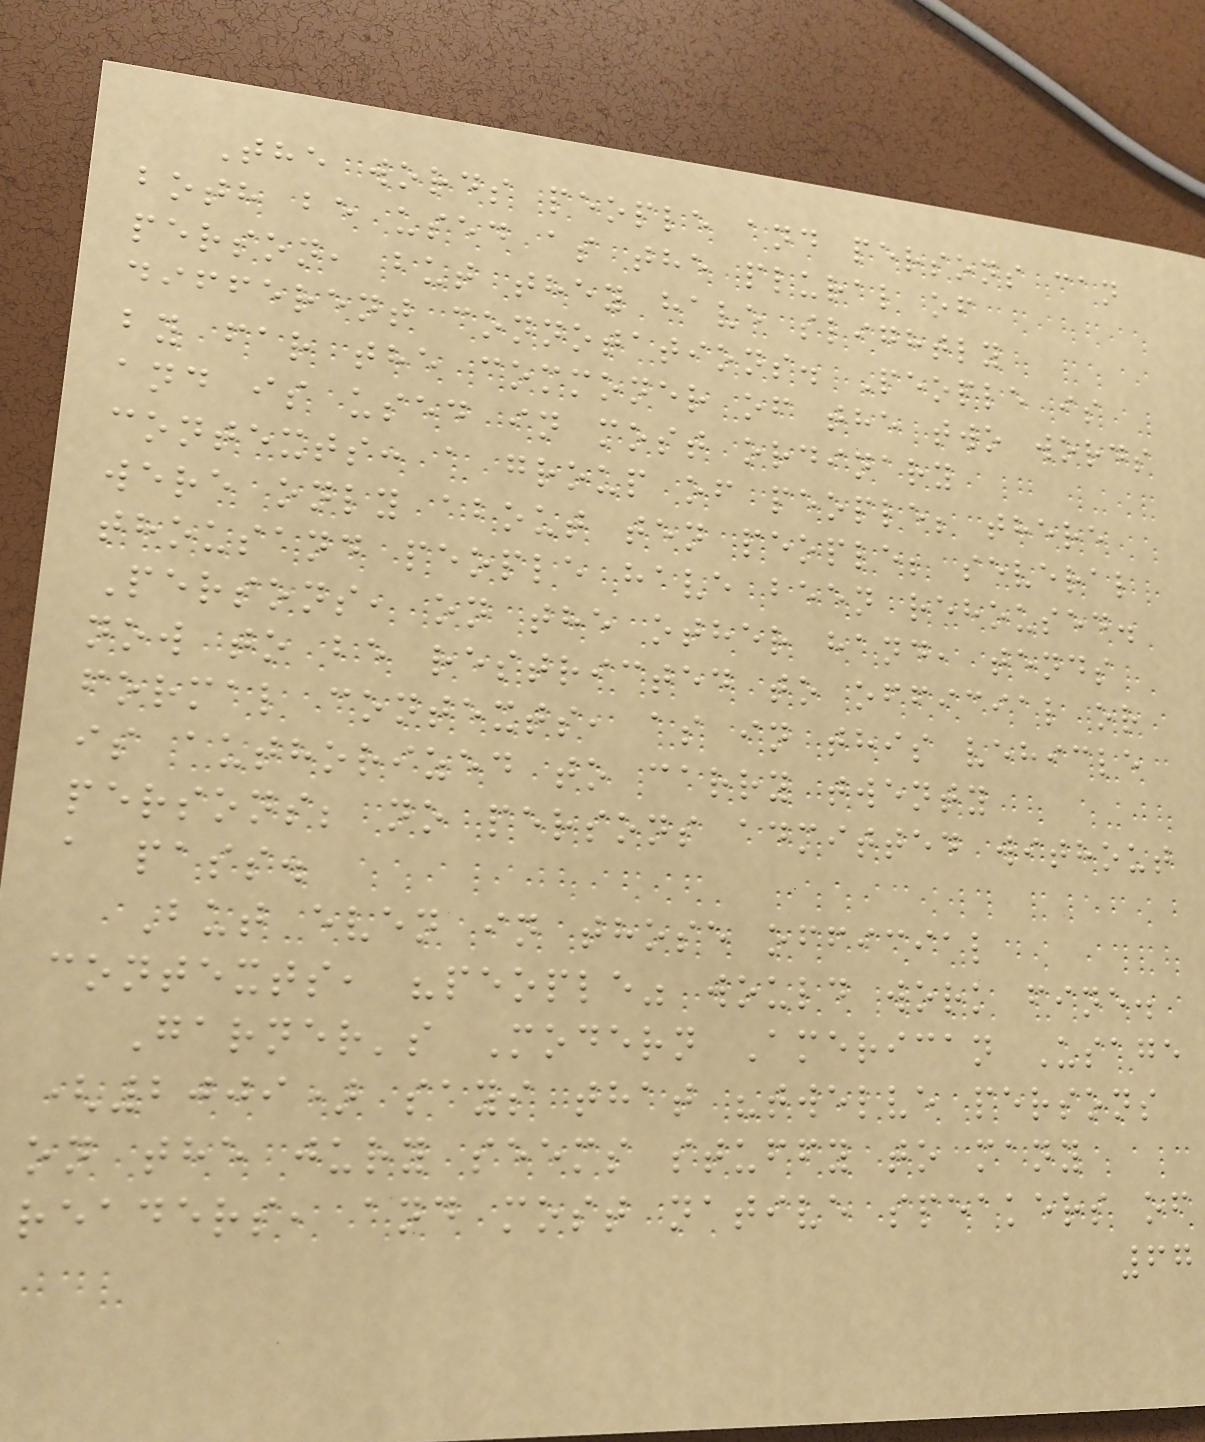The words people and persons can
both be used as the plural of
person, but they have slightly
different connotations. People is
by far the commoner of the two words
and is used in most ordinary
contexts: a group of people; there
were only about ten people; several
thousand people have been rehoused.
Persons, on the other hand, tends
now to be restricted to official or
formal contexts, as in this vehicle
is authorized to carry twenty
persons; no persons admitted without
a pass.
But even in those official
contexts, "people" would work fine.
Garner's Modern American Usage
(2009) says that "twelve persons
on the jury seems stuffy to many
readers, and most native speakers of
67
